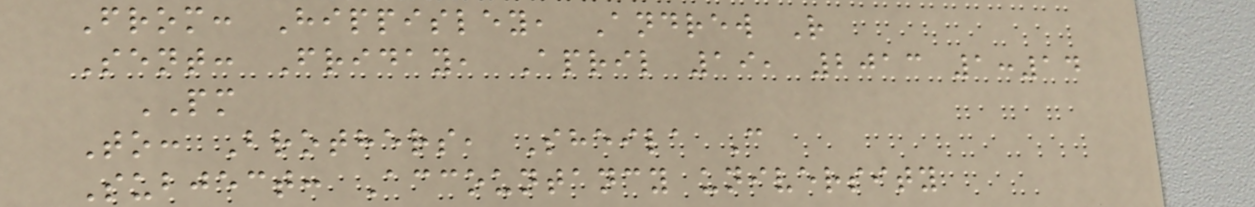From: Hippisley, Andrew R
Sent: Friday, April 19, 2013 1:14
PM
To: Brothers, Sheila C
Subject: Accountancy university
